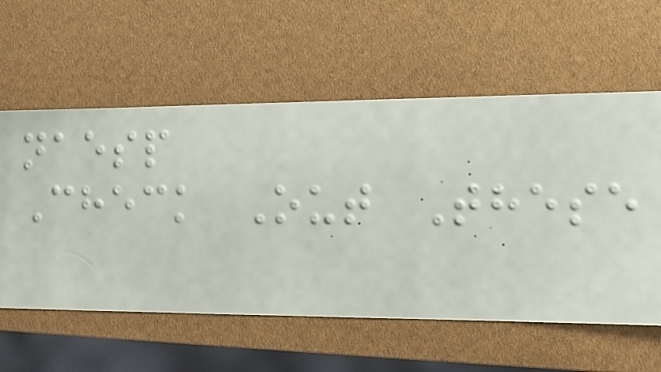naesp
Check Out These
